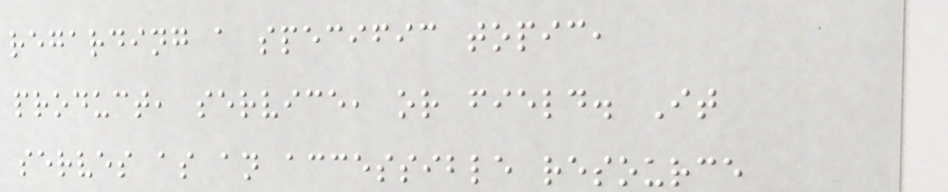regarding a specific topic,
product, service, or field. It
serves as an accessible resource
